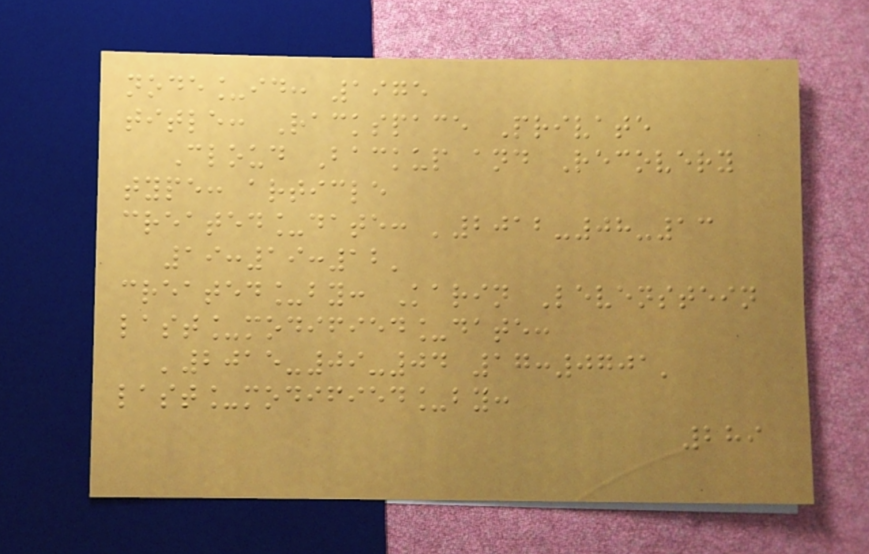node_id: 1975
title: Rackspace Private
Cloud Backup and Recovery
type: article
created_date: '2012-08-13
19:19:12'
created_by: Karin Levenstein
last_modified_date:
'2015-09-04 17:0701'
last_modified_by:
289
